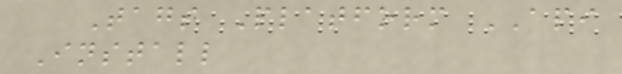Tags Platform API
Install
